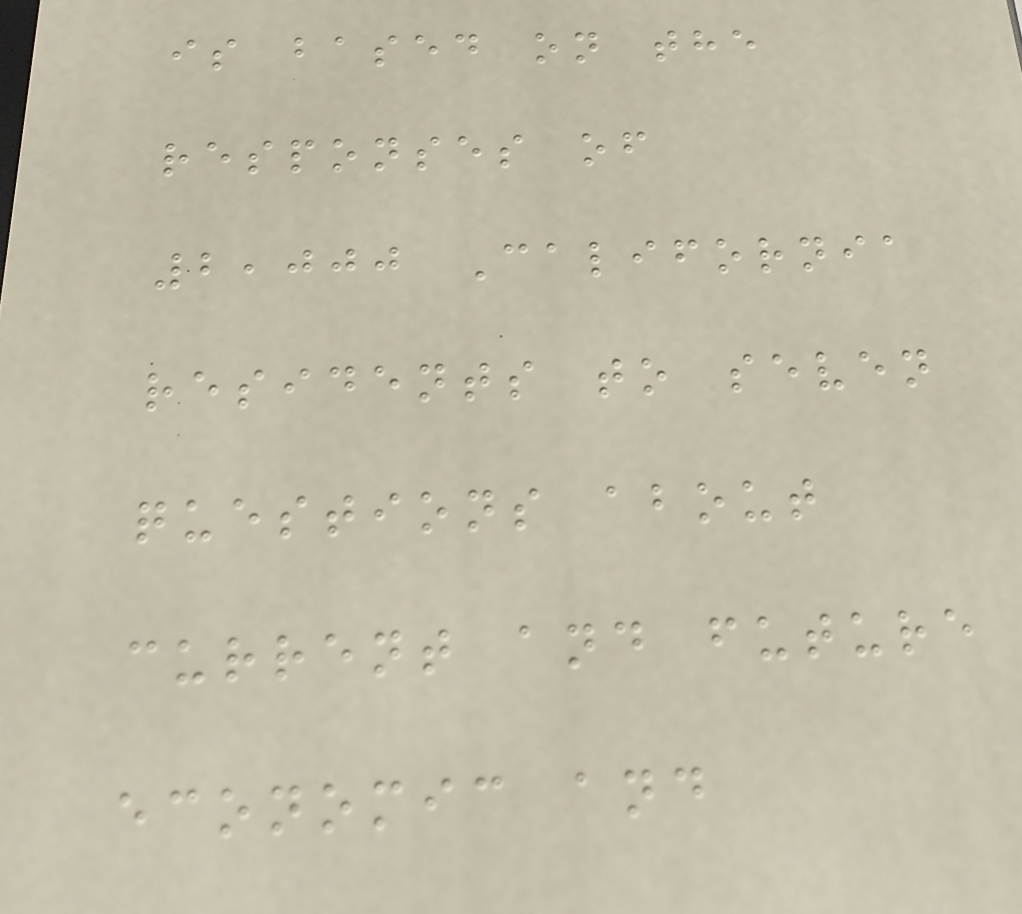is based on the
responses of
2,000 California
residents to seven
questions about
current and future
economic and
